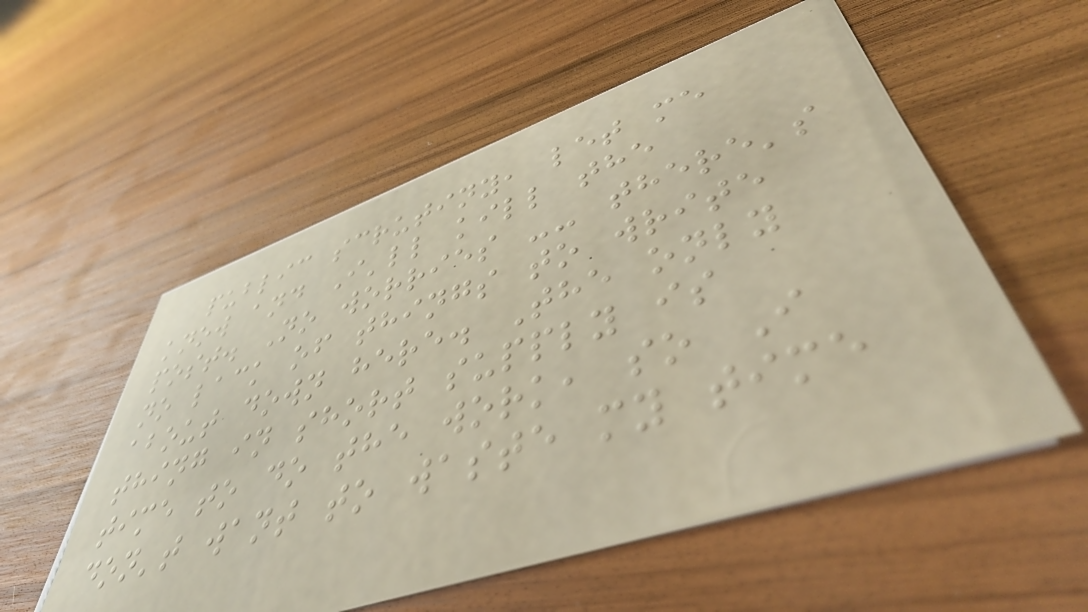public scrutiny, let me
know and I'll kill the
post. No worries -- there's
no lack of things to write
about down here. The only
thing in short supply is
time to do the work, so I
don't want to waste my time
